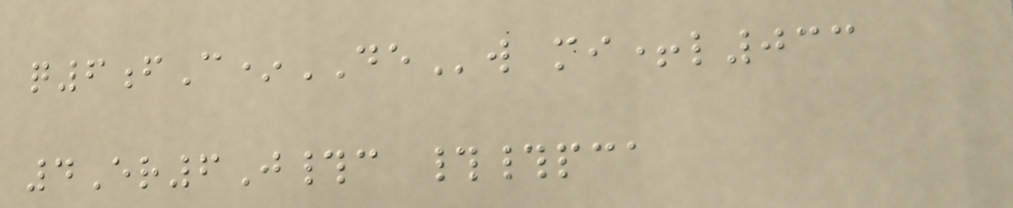q6fC*DEw mi+l033
4Er6J#c ##pca
